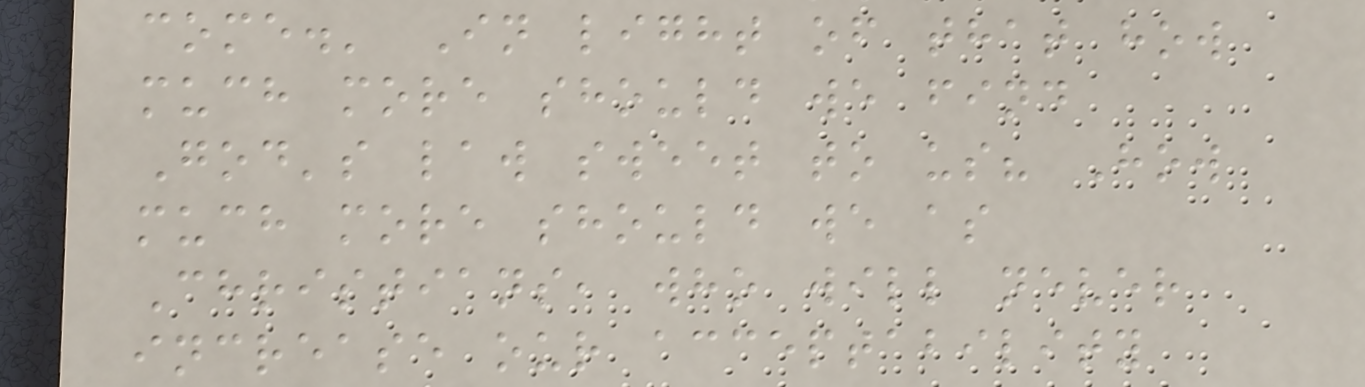come.' In light of that how
much more should we find
God's law sweet to us? How
much more should we as
Christians, who will never
increase our acceptability
